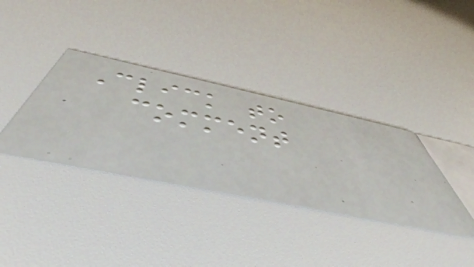Click to
comment
